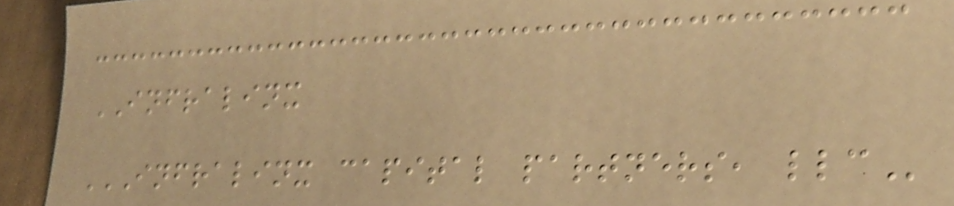INFRALINX
INFRALINX CAPITAL PARTNERS, LLC
